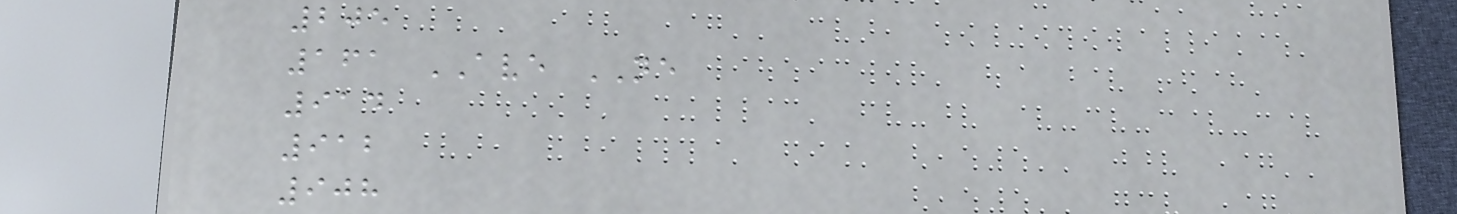205
161 AVE NE
914
912
908
